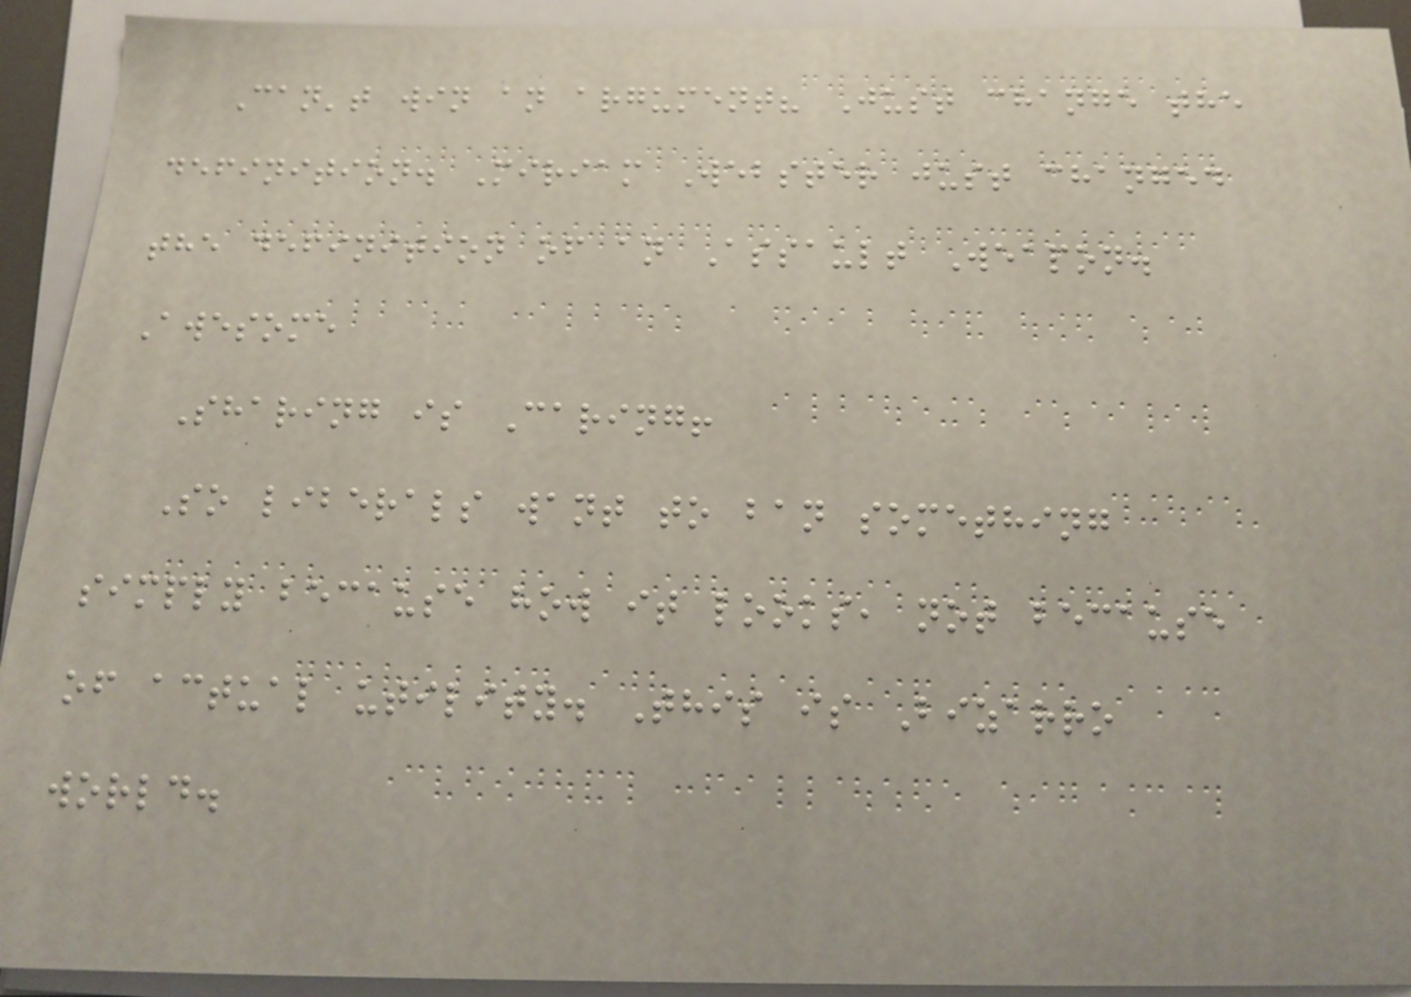Can't win an argument? Just change the
definition. Miriam Webster just changed
the definition of an Assault Weapon.
Awesome
Sharing is Caring!
So liberals want to ban something
simply because how it looks, not because
of actual utility. This is Bizarro
world.
